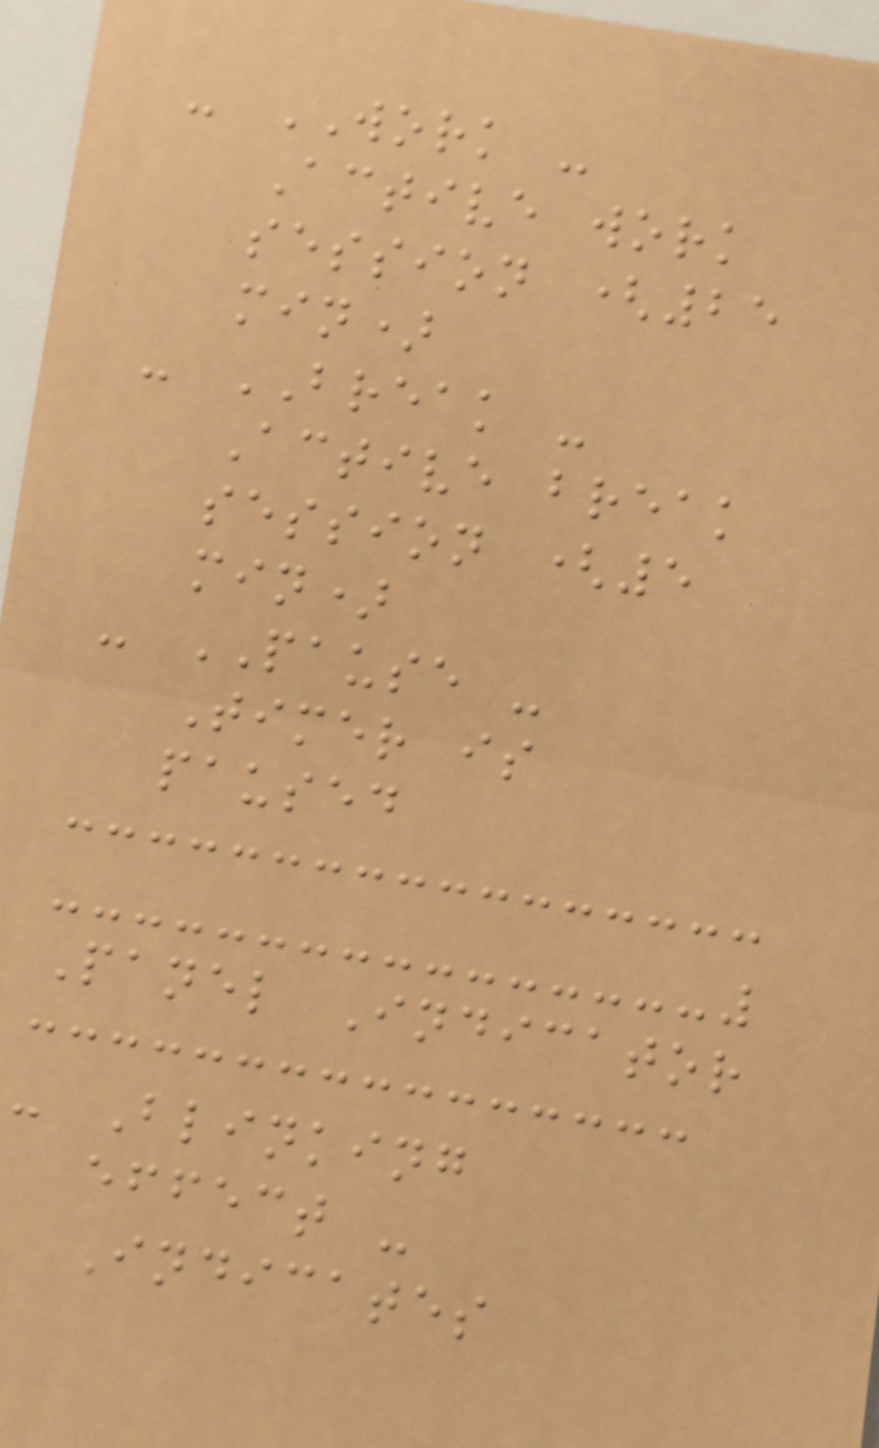- WORK -
Active work
session (25
min)
- BREAK -
Active break
session (5
min)
- PAUSE -
Timer is
paused
Panel Indicator
- Blinking
effect -
Indicates
